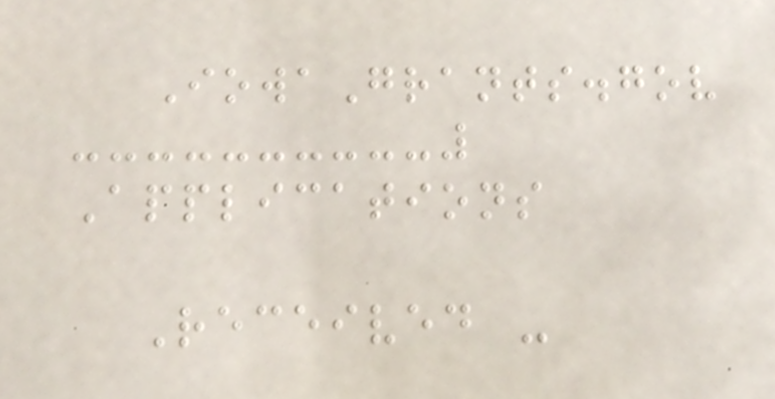IowaGrants.gov
Applications
Received -
